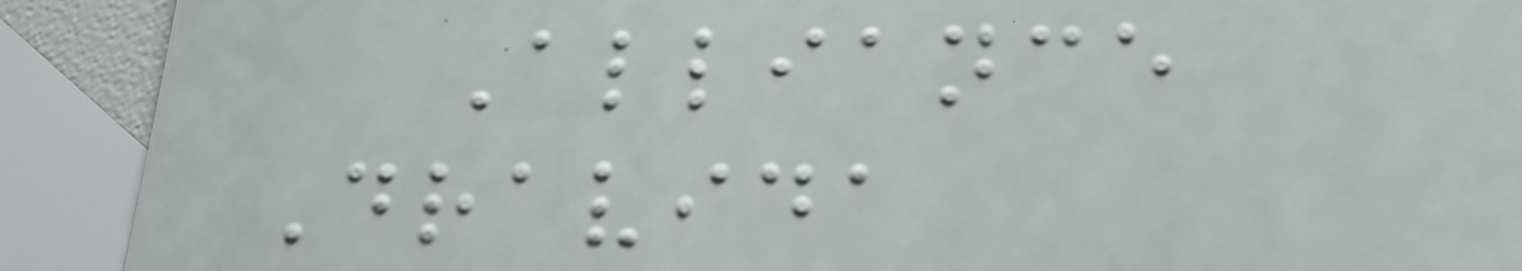Alliance
Dravida
